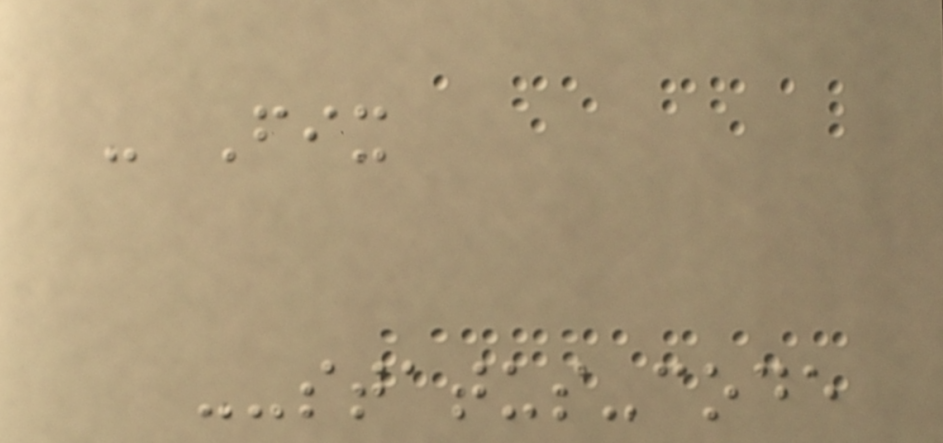- Fix
--status-code
